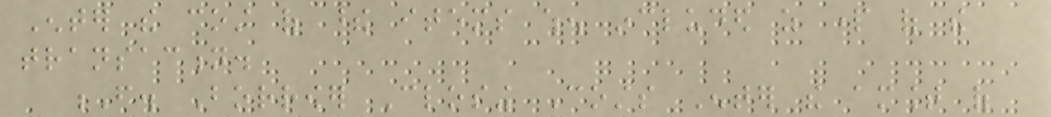Enter the cost of these items when included as part of the
transaction.
F. Borrower Closing Costs Enter the amount of
